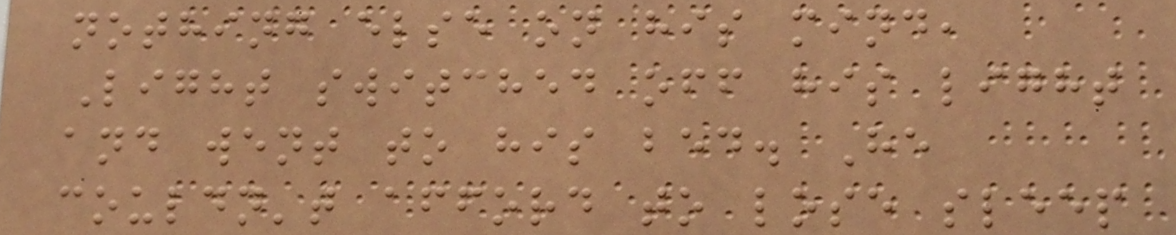nothing else on his mind,
Light switched off his light
and went to his bed. He
couldn't afford to lose sleep
